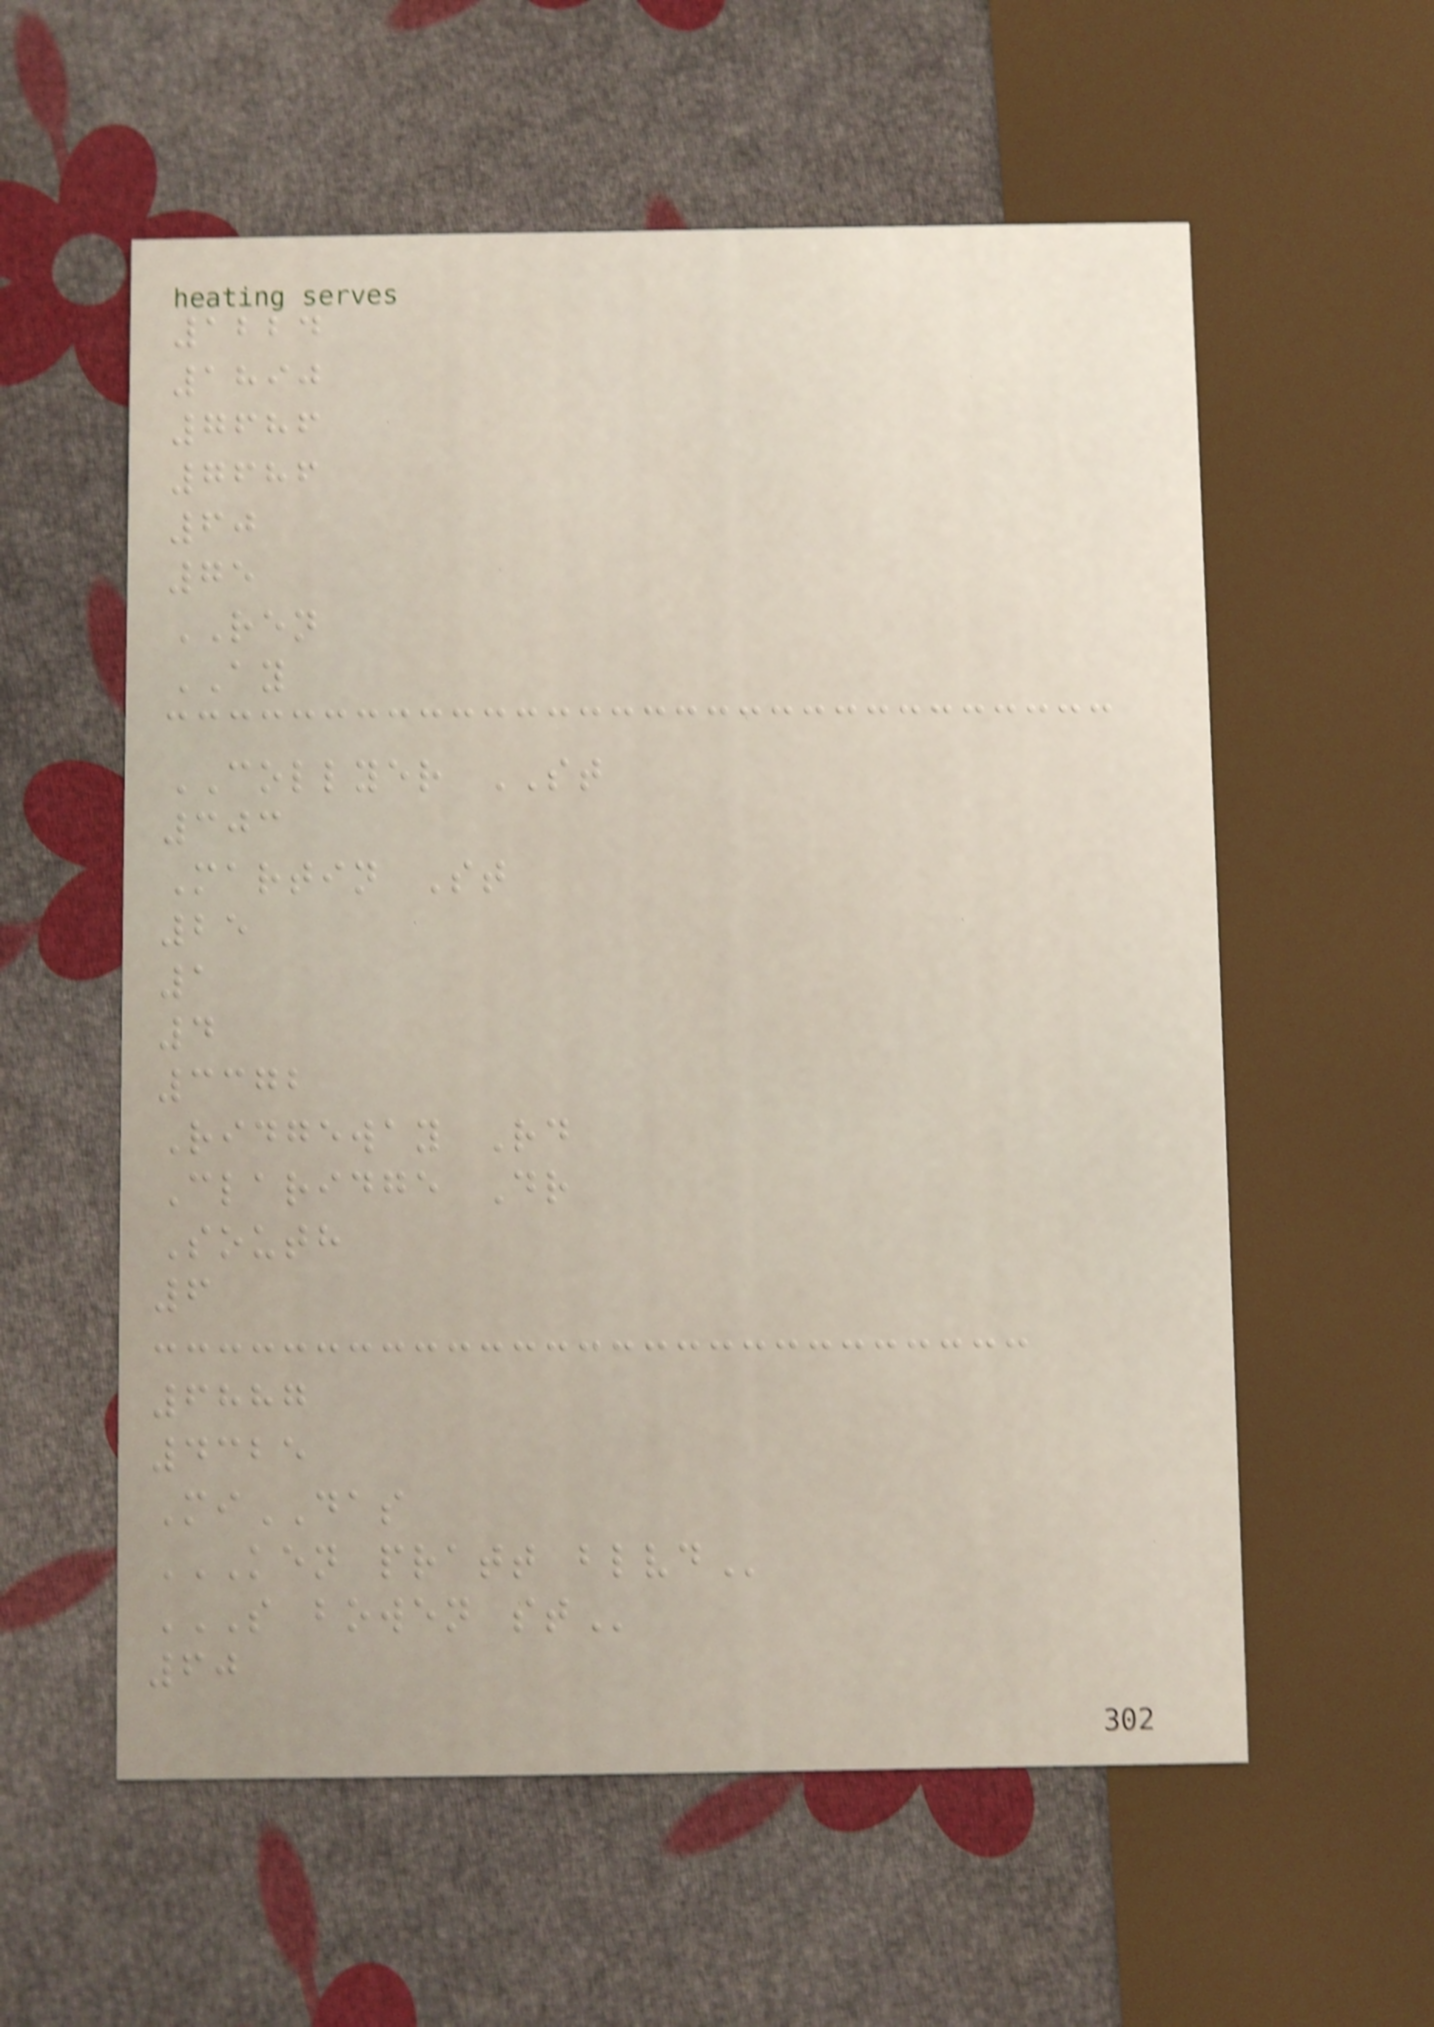1224
1890
7686
7686
60
75
REN
AY
COLLYER ST
303
Martin St
25
1
4
3372
Ridgeway Rd
Claridge Dr
South
6
6887
4325
MiDAS
KEN PRATT BLVD
S BOWEN ST
60
